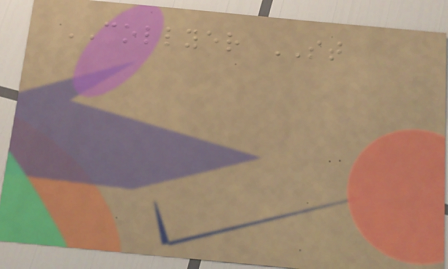COLLYER ST
